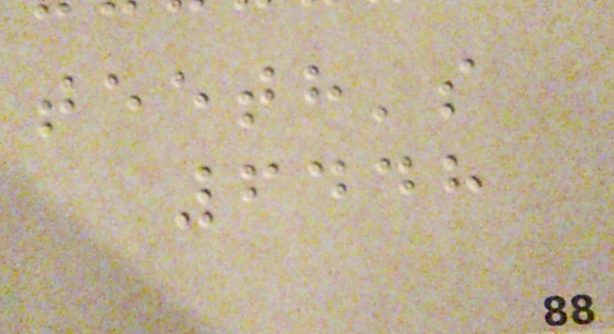teeth's
6448
